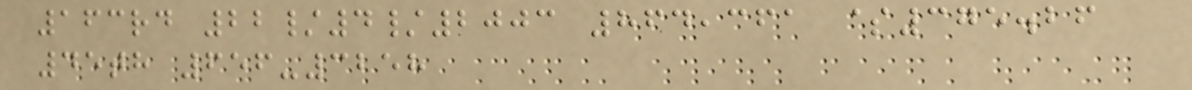163rd 22/4/2003 864,361 $375.26
45th 656-3258
